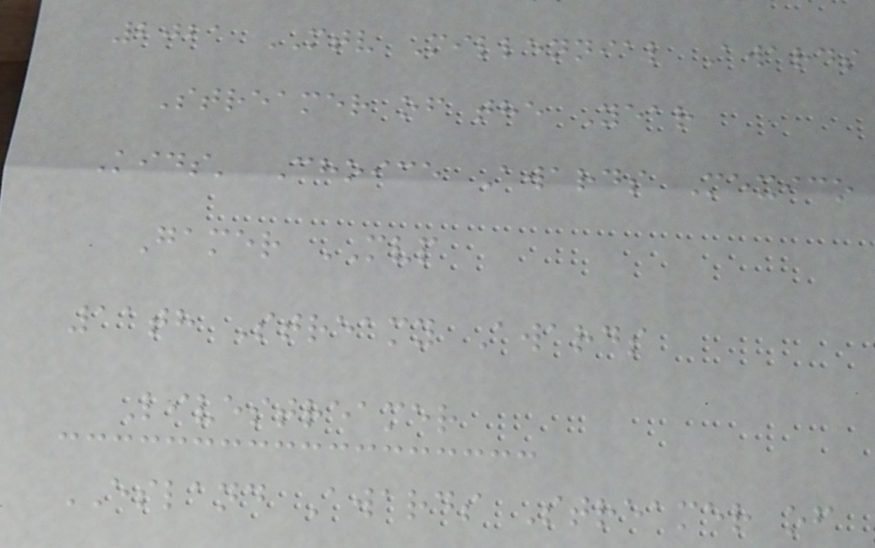2021 MTV Millennial Awards
Streamer of the Year
Kids' Choice Awards Mexico
Gamer MVP
11th Streamy Awards
Livestreamer
ESLAND Awards Streamer of
